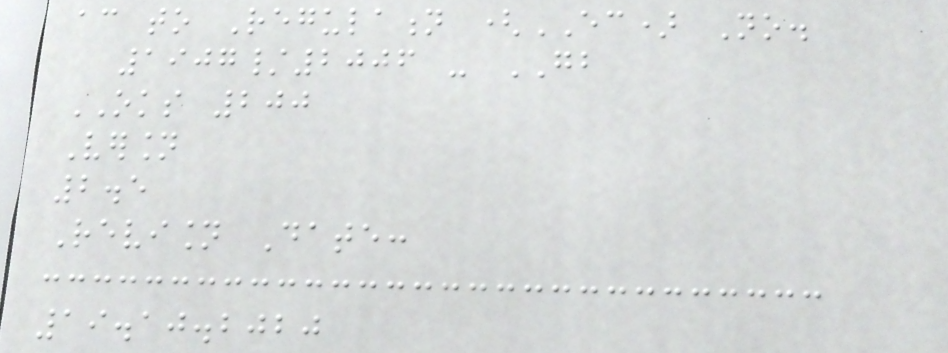according to Regulation (EC) No.
1907/2006 - GB
OKS 200
Version
2.5
Revision Date:
19.10.2020
